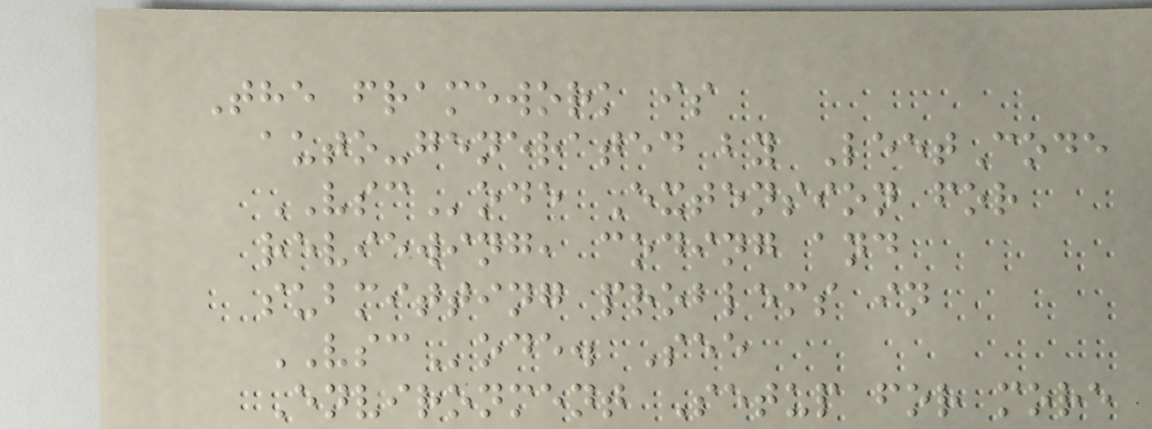The framework is
auto-generated by LeetCode
VSCode Extension for
reviewing, coding and
submitting problems in
VSCode. See
Environment Setup for more
